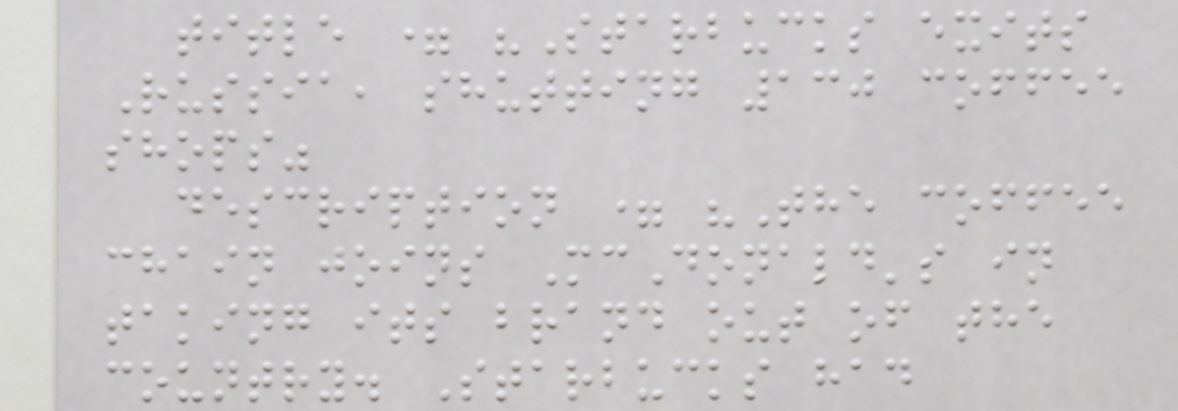title = "Starbucks exits
Russia, shutting 130 coffee
shops"
description = "The coffee
chain joins McDonald's in
taking its brand out of the
country. Starbucks had
